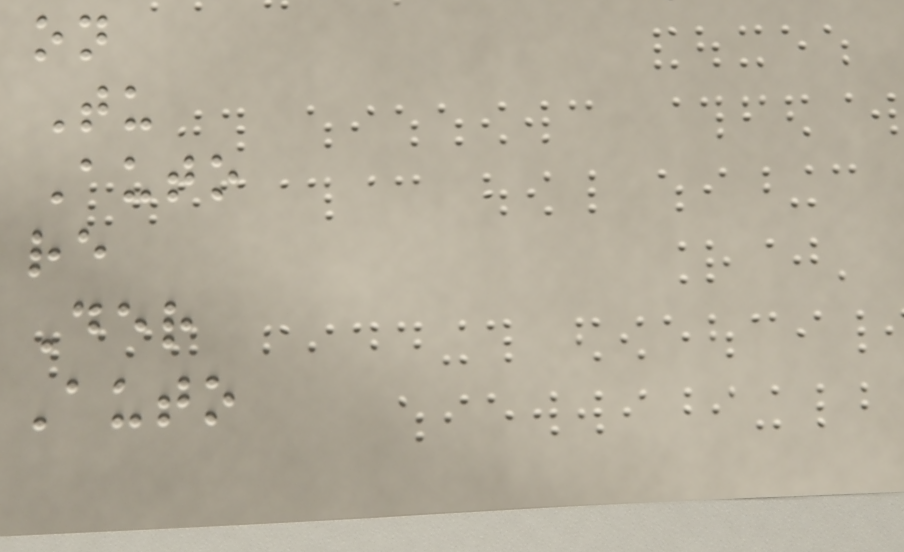on
Tu
Auto
re
Der
Auto
